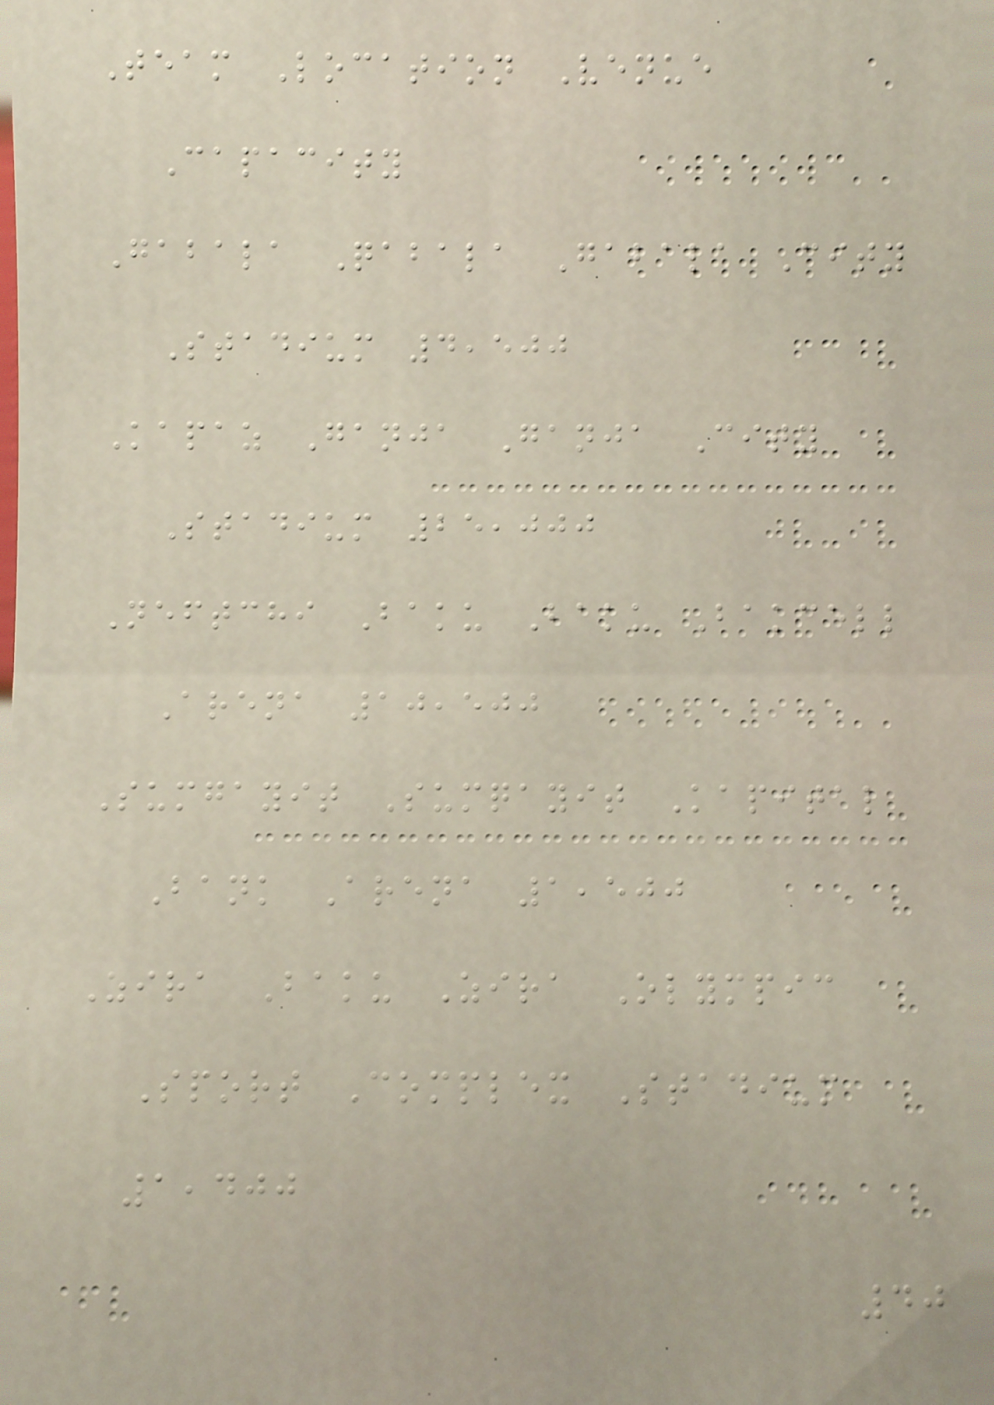Team Location Venue
Capacity
Gabala Qabala Gabala City
Stadium 4,500
Kapaz Ganja Ganja City
Stadium 25,000
Neftchi Baku Baku Bakcell
Arena 10,500
Sumgayit Sumqayit Kapital
Bank Arena 1,500
Zira Baku Zira Olympic
Sport Complex Stadium
1,400
40
